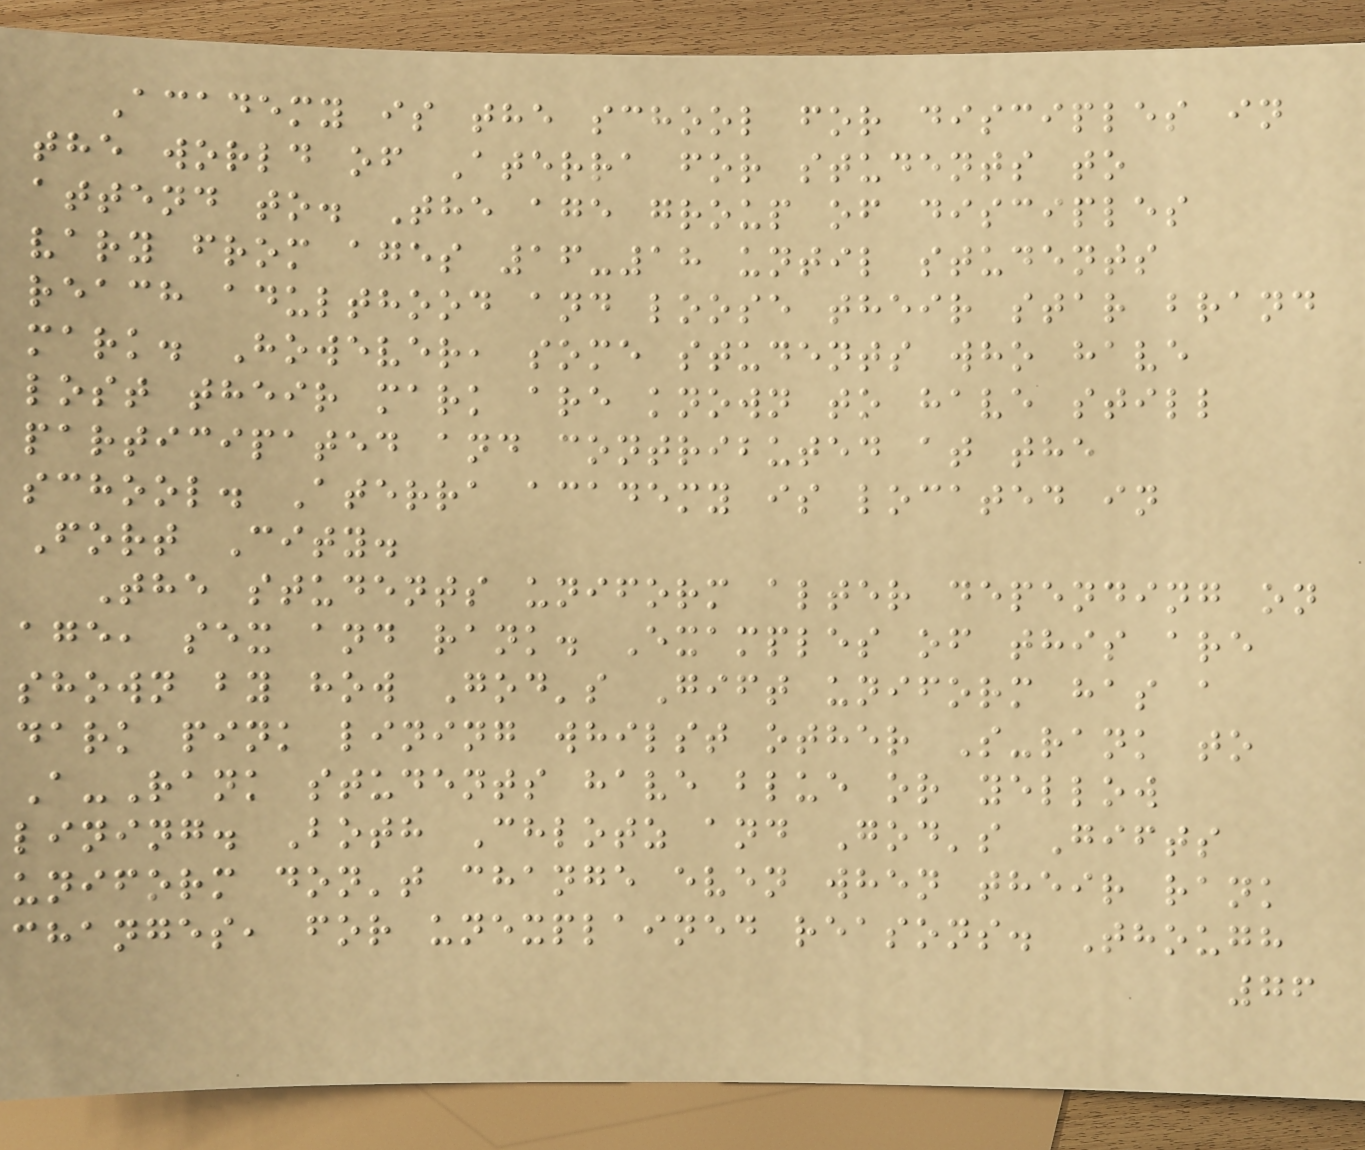Academy is the school for disciples in
the world of Aterra for students to
attend to. The age group of disciples
vary from ages 16-18 until students
reach adulthood and loose their star brand
mark. However, some students who have
lost their mark are known to have still
participated and contributed at the
school. Aterra academy is located in
Fort City.
The students uniform alter depending on
age, sex and rank. Examples of this are
shown by how God's Gift uniform has a
dark pink lining whilst other S-rank to
A-Rank students have blue or yellow
lining. Both Chlotz and God's Gifts
uniform don't change even when their rank
changes, for unexplained reasons. Though
76
